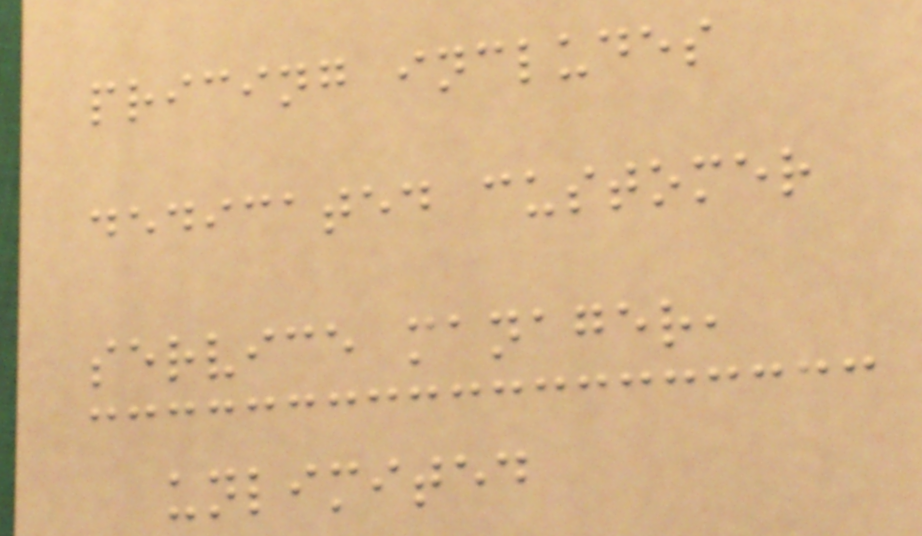pricing includes
dedicated customer
service manager,
unlimited
